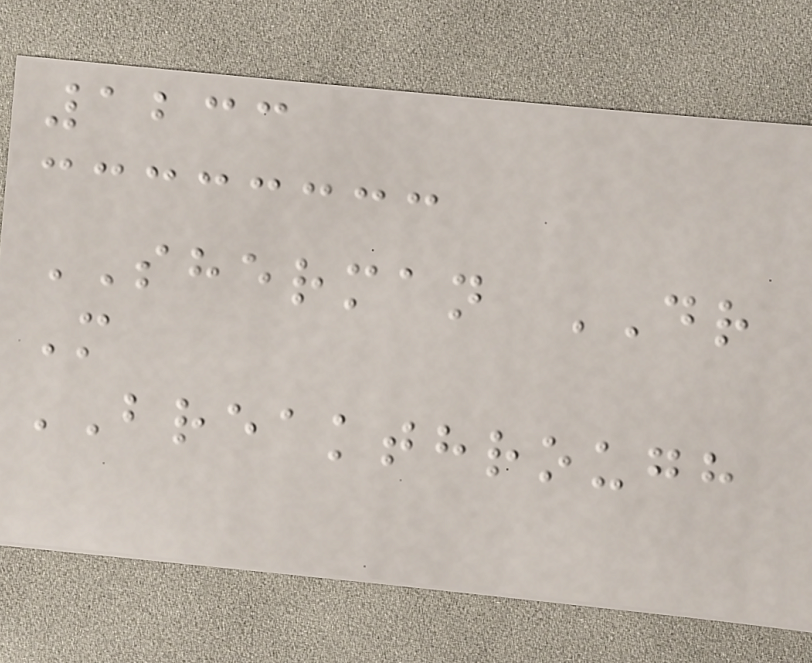1233
SHERMAN DR
M
BREAKTHROUGH
